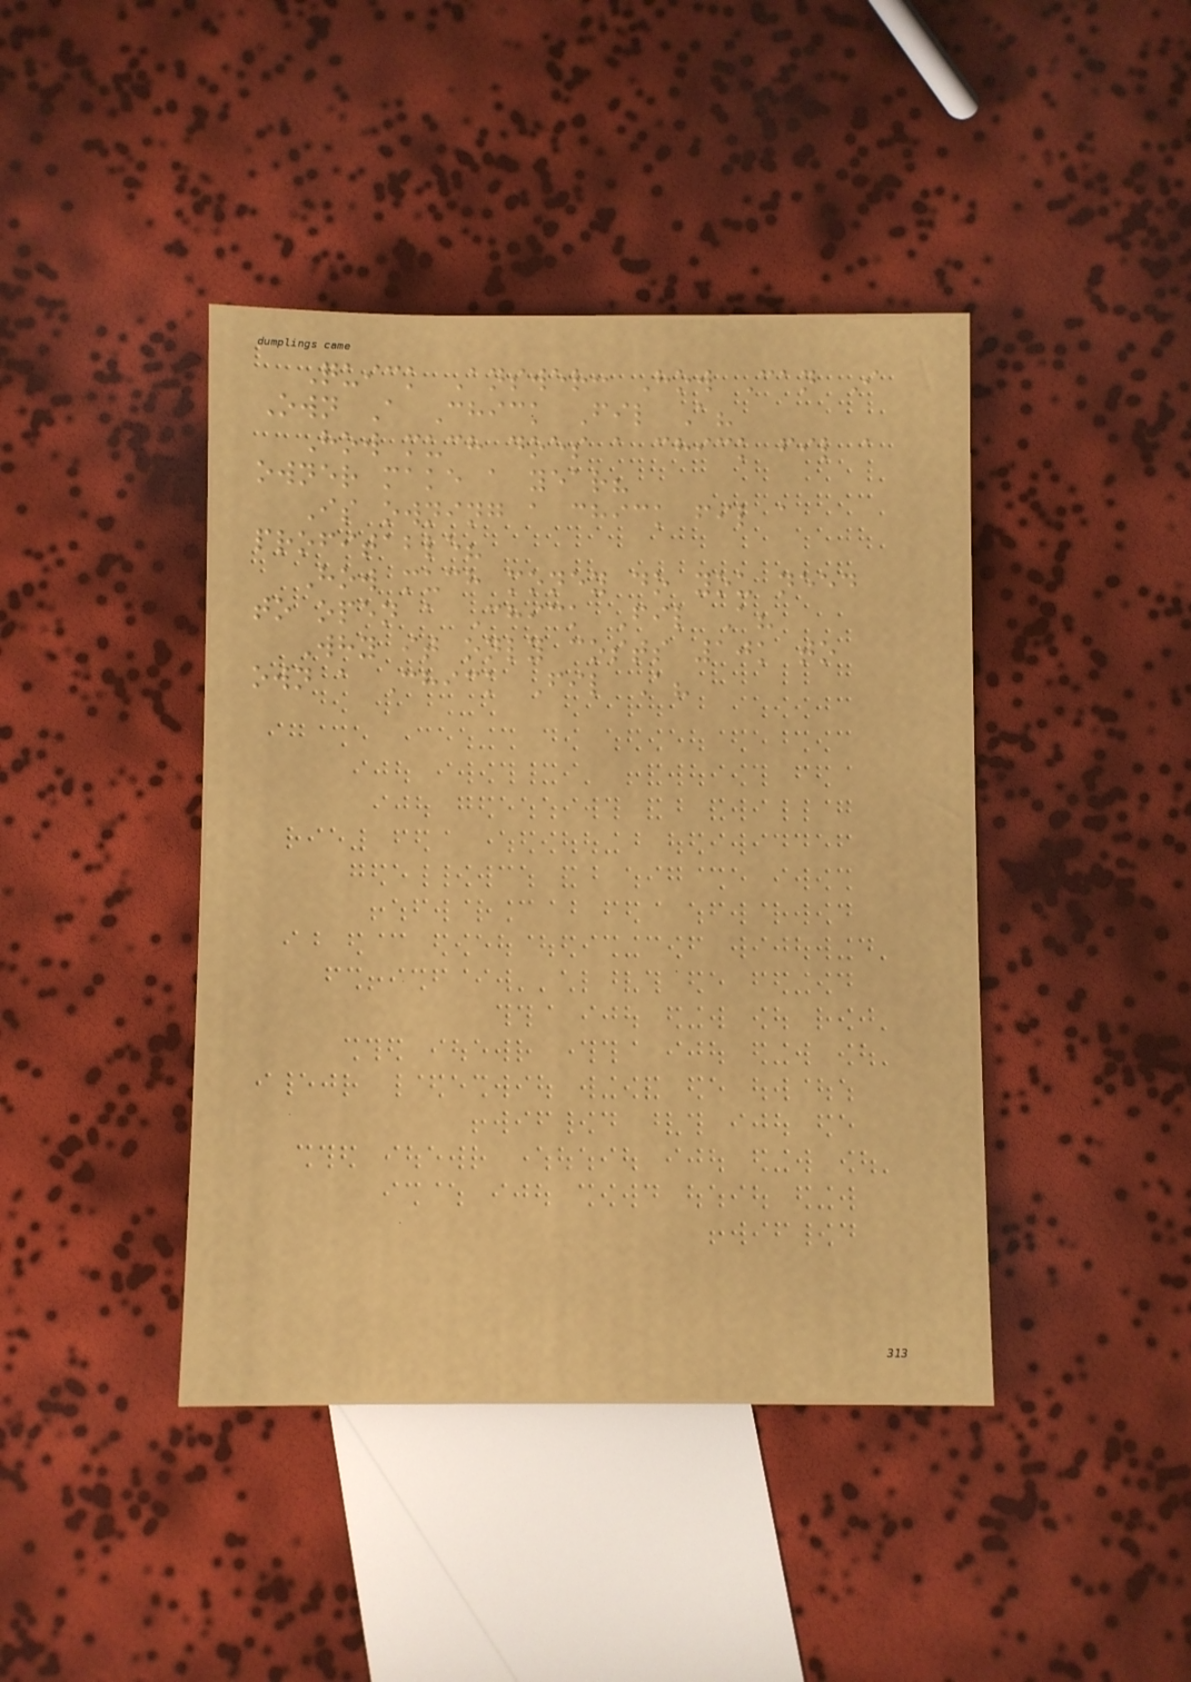Quick Answer: How Can I
Own A Chick Fil A?
How much does a chick fil a
owner make a year?
Is owning a chick fil a
profitable?
How much money do you need
to open a Chick Fil A?
Why it only costs 10k to
own a Chick Fil A?
